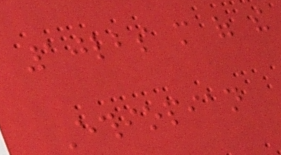10lbs more of the
Ethiopian
